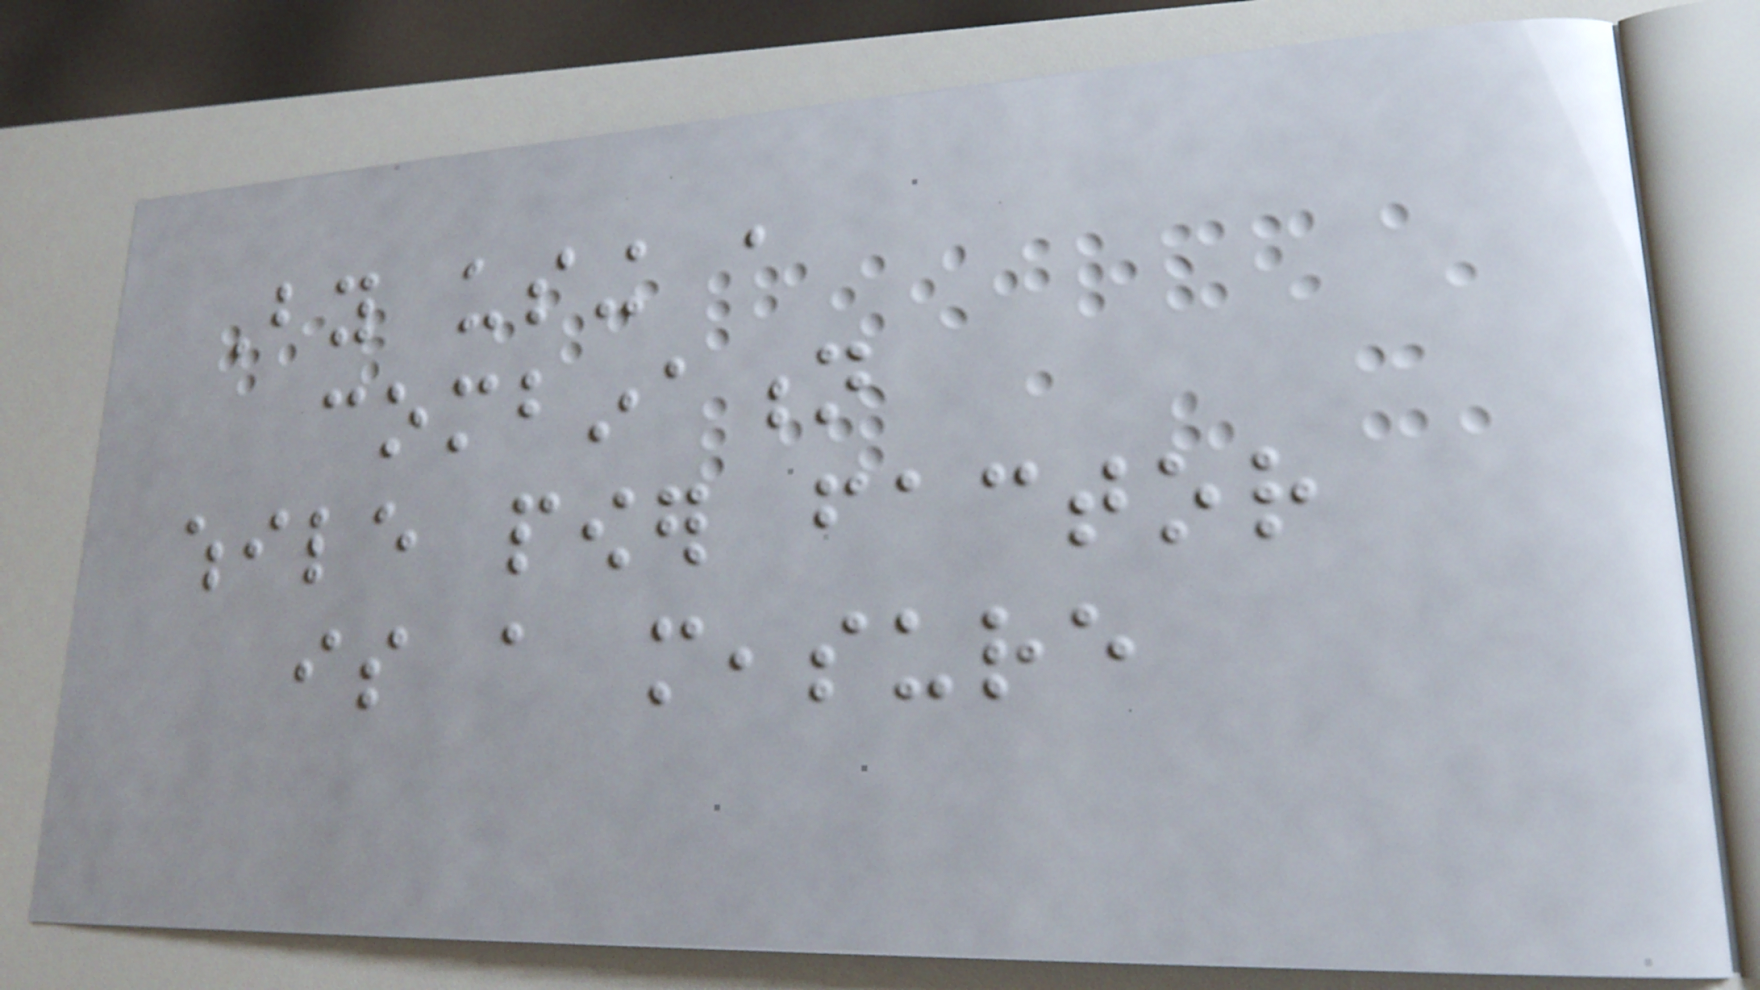By using a
combination
while power factor
is a measure
